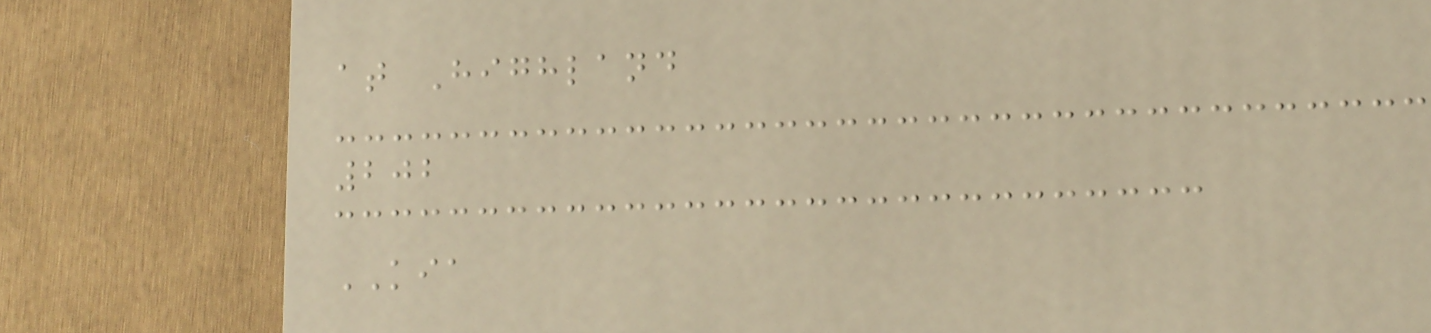at Highland
202
KIA
